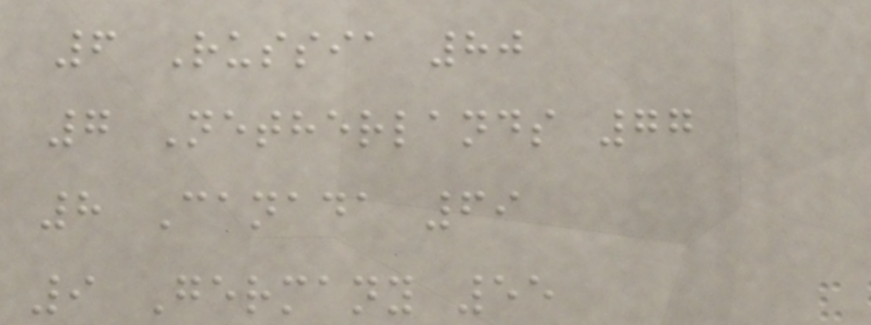6 Russia 80
7 Netherlands 77
8 Canada 69
9 Germany 55
